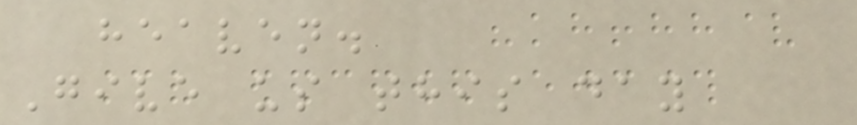heaven.
Give us this day
